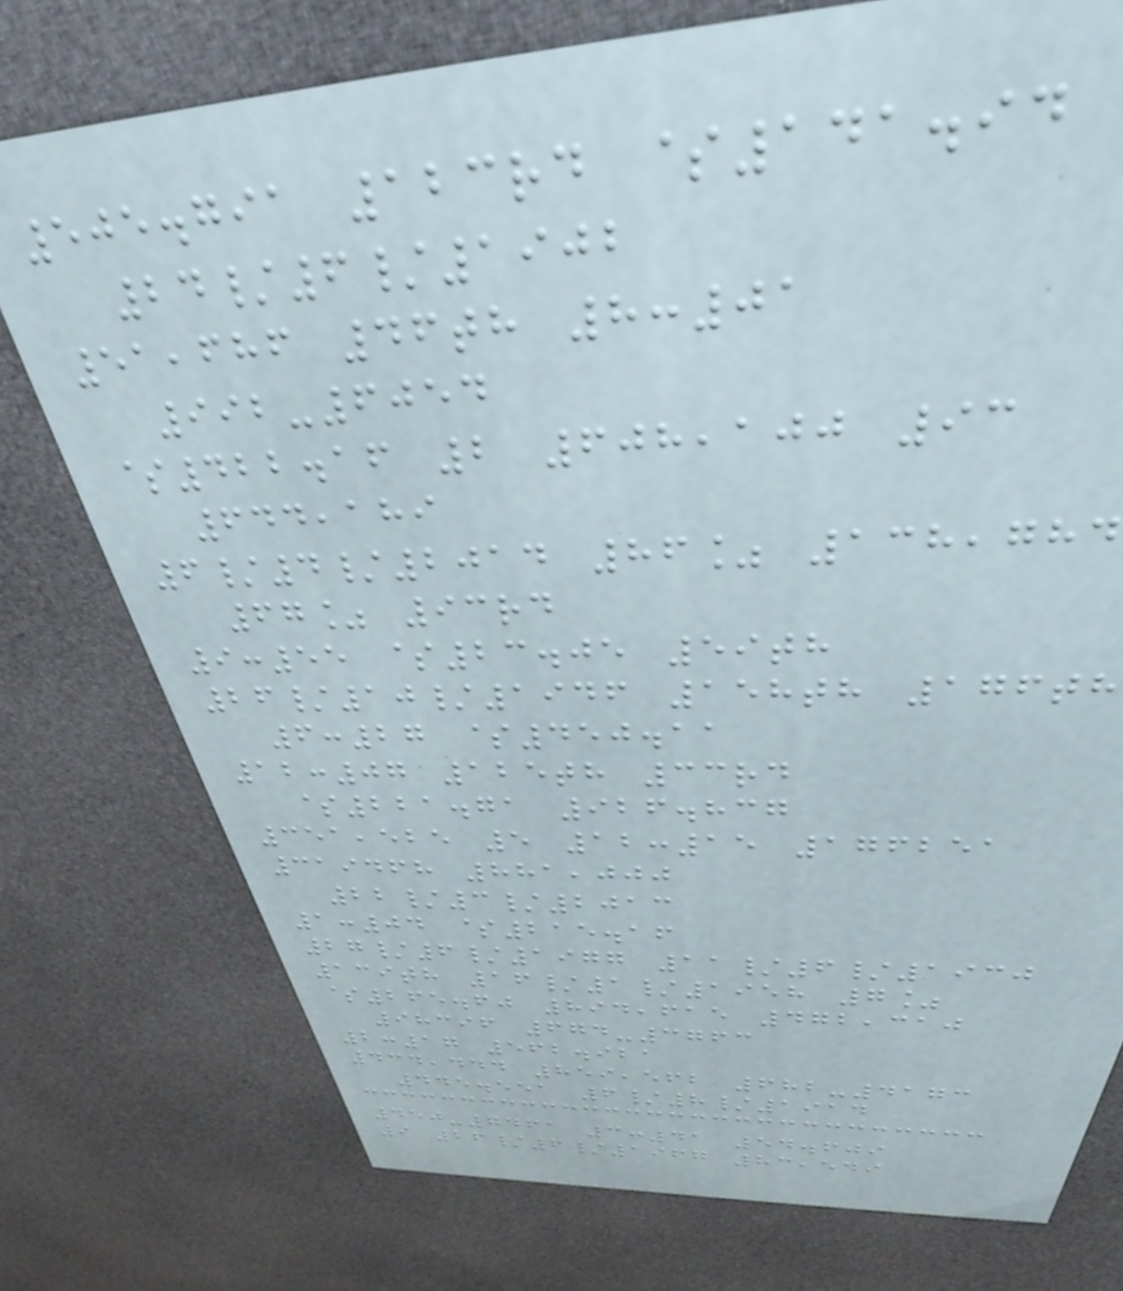505.791 123rd $141.94
24/6/1902
51,686 46th 8:01
992-6054
$422.16 2 608,100 93
644,189
6/4/2014 86% 138,784
67% 93rd
9:55 $23.05 59th
26/10/1946 158th 176th
6:27 $450.11
12:07 125th 33rd
$221.71 926.837
351,525 5 12:15 176251
319468 881,000
22/3/2013
1:04 $215.16
27/6/1977 11/6/1930
139th 16/1/1958 7%
$265.60 894,615 472,310
98396 674-3763
2:17 562.921
434,444 859,562 682-4173
445.551 6/8/1914
450-7461 3:41 54.609
9 26/6/1967 83,549
